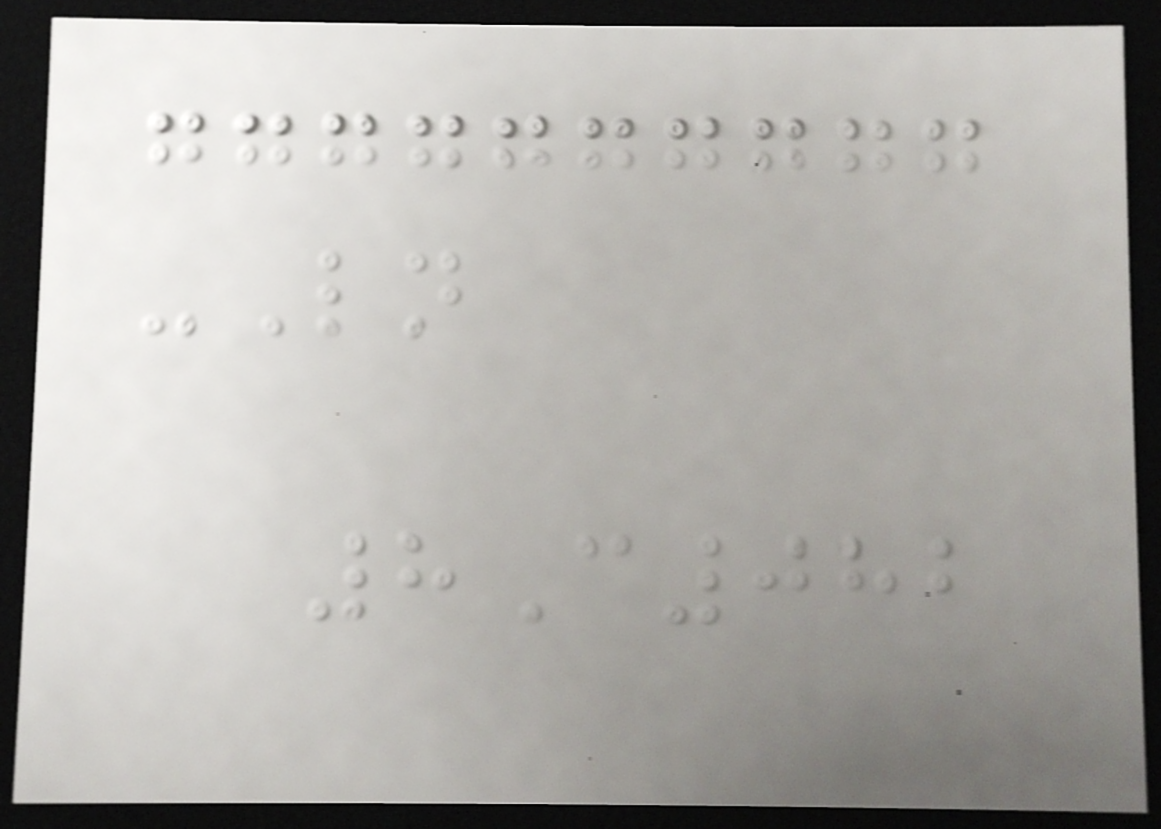-Ln
8C082
